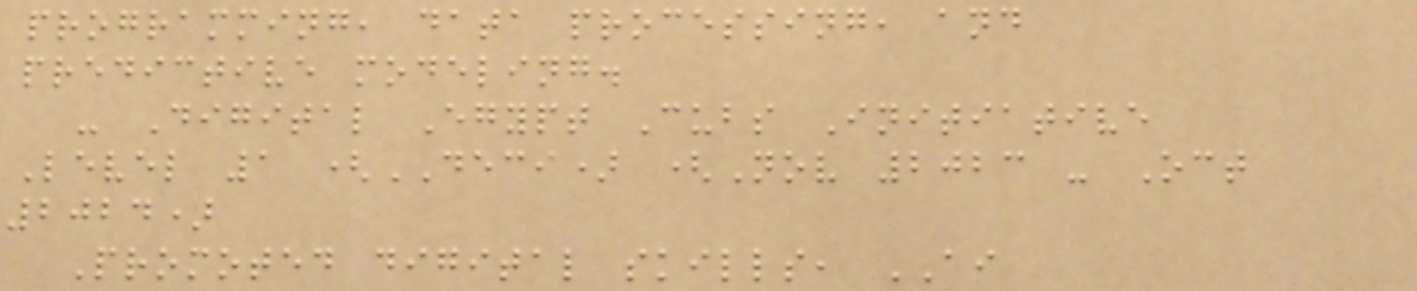programming, data processing, and
predictive modeling.
- Digital Egypt Cubs Initiative
Level 1 (DECI) (Nov 2023 - Oct
2024)
Promoted digital skills, AI
